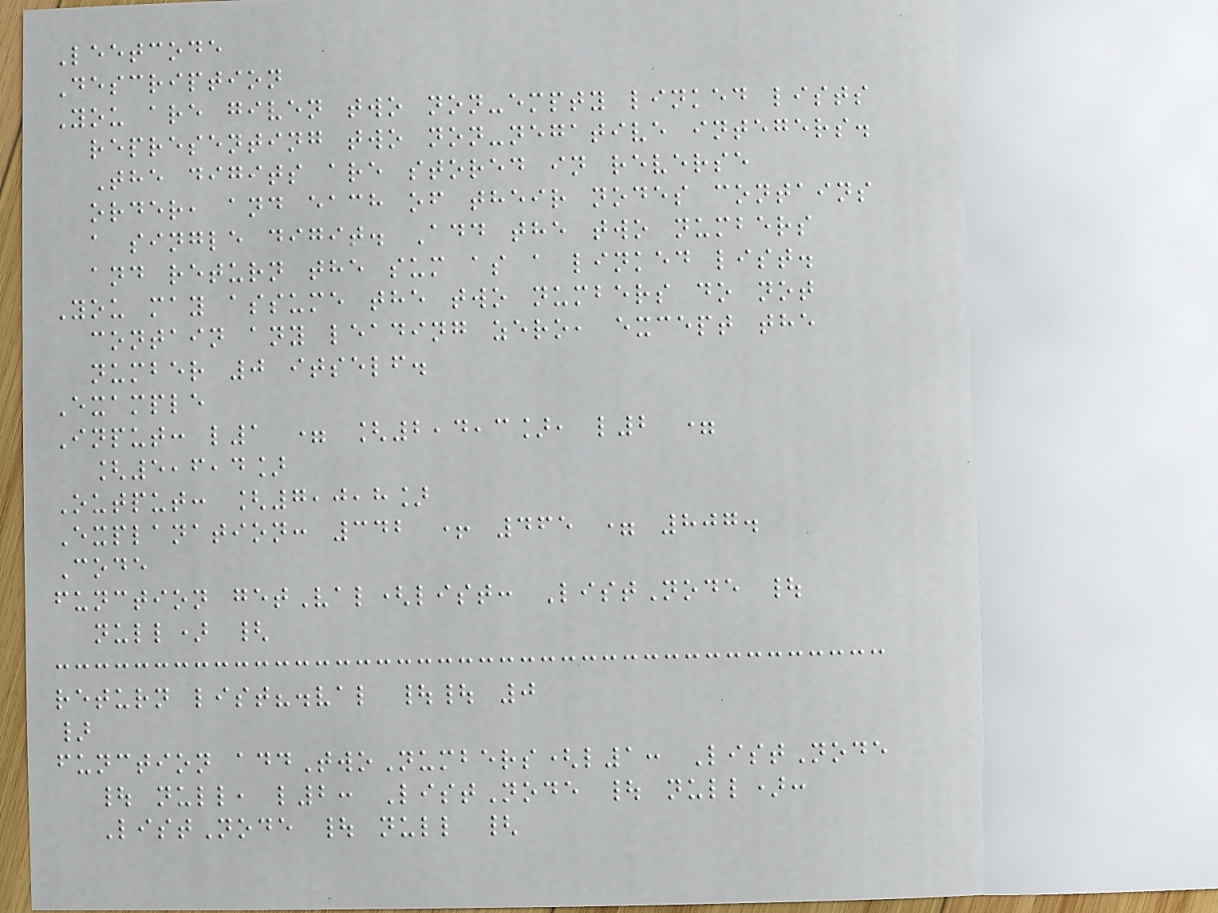Leetcode
Description
You are given two non-empty linked lists
representing two non-negative integers.
The digits are stored in reverse
order, and each of their nodes contains
a single digit. Add the two numbers
and return the sum as a linked list.
You may assume the two numbers do not
contain any leading zero, except the
number 0 itself.
Example
Input: l1 = [2,4,3], l2 =
[5,6,4]
Output: [7,0,8]
Explanation: 342 + 465 = 807.
Code
function getVal(list: ListNode |
null) {
return list?.val || 0
}
function addTwoNumbers(l1: ListNode
| null, l2: ListNode | null):
ListNode | null {
